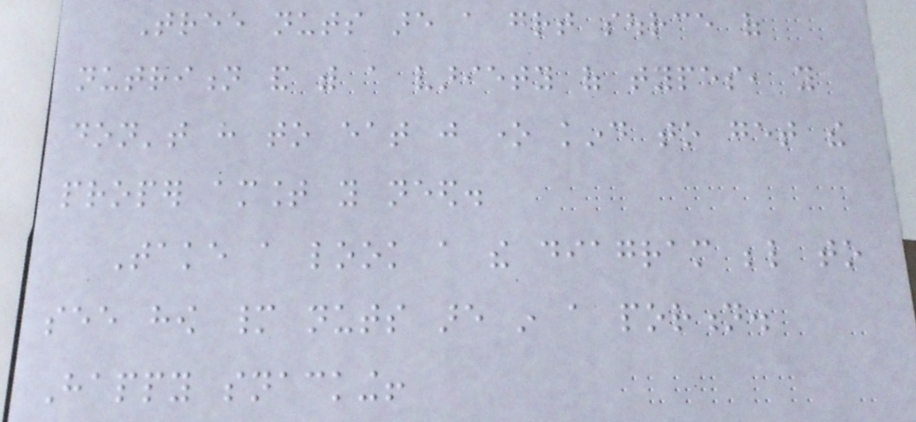Tree nuts are a great source of
nutrition and with a variety of types, you
don't have to eat just one kind to get the
proper amount you need.
Take a look a the diagram below to
see how many nuts are in a portion.
Happy snacking!
